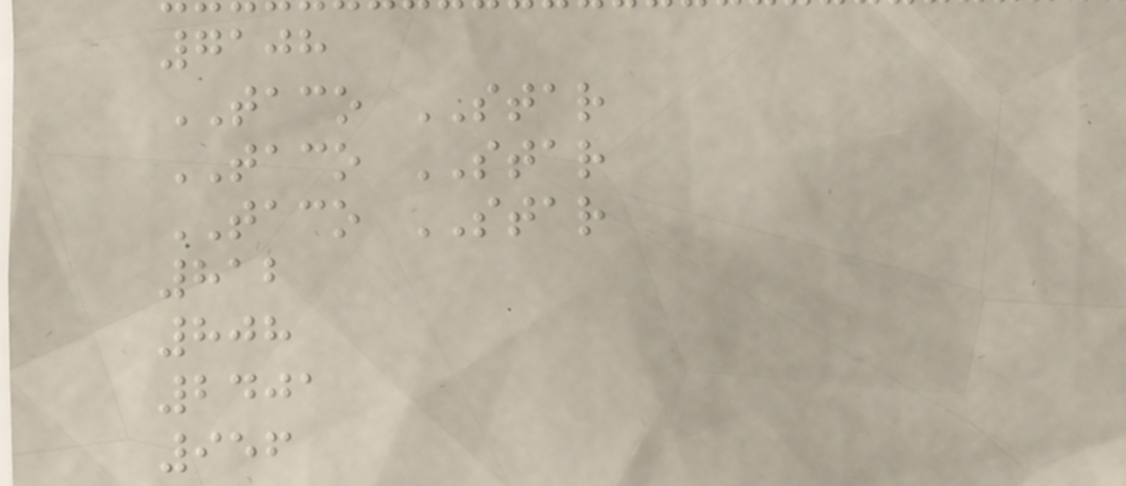7108
TACO STAR
TACO STAR
TACO STAR
812
808
2401
956
